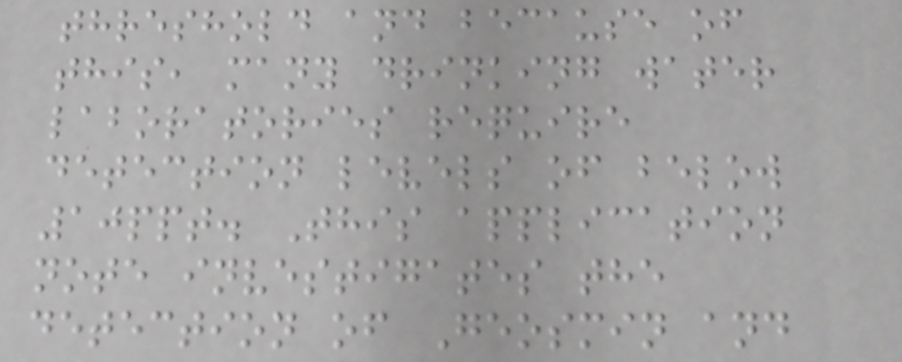threshold and because of
this, many drinking water
laboratories require
detection levels of below
10ppt. This application
note investigates the
detection of Geosmin and
